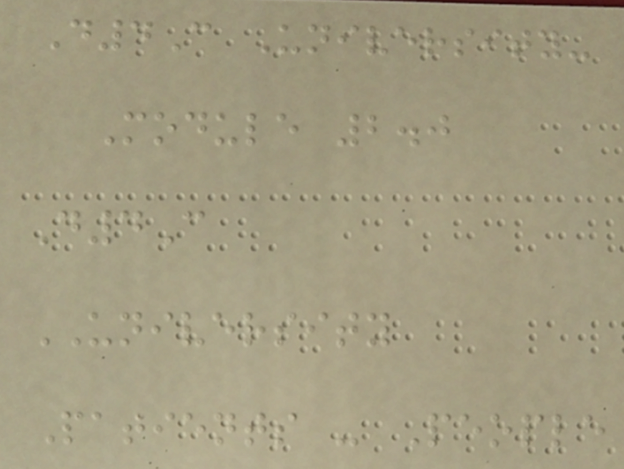D4C University-
Module 2.0
D4C
UNIVERSITY
Patients - People
